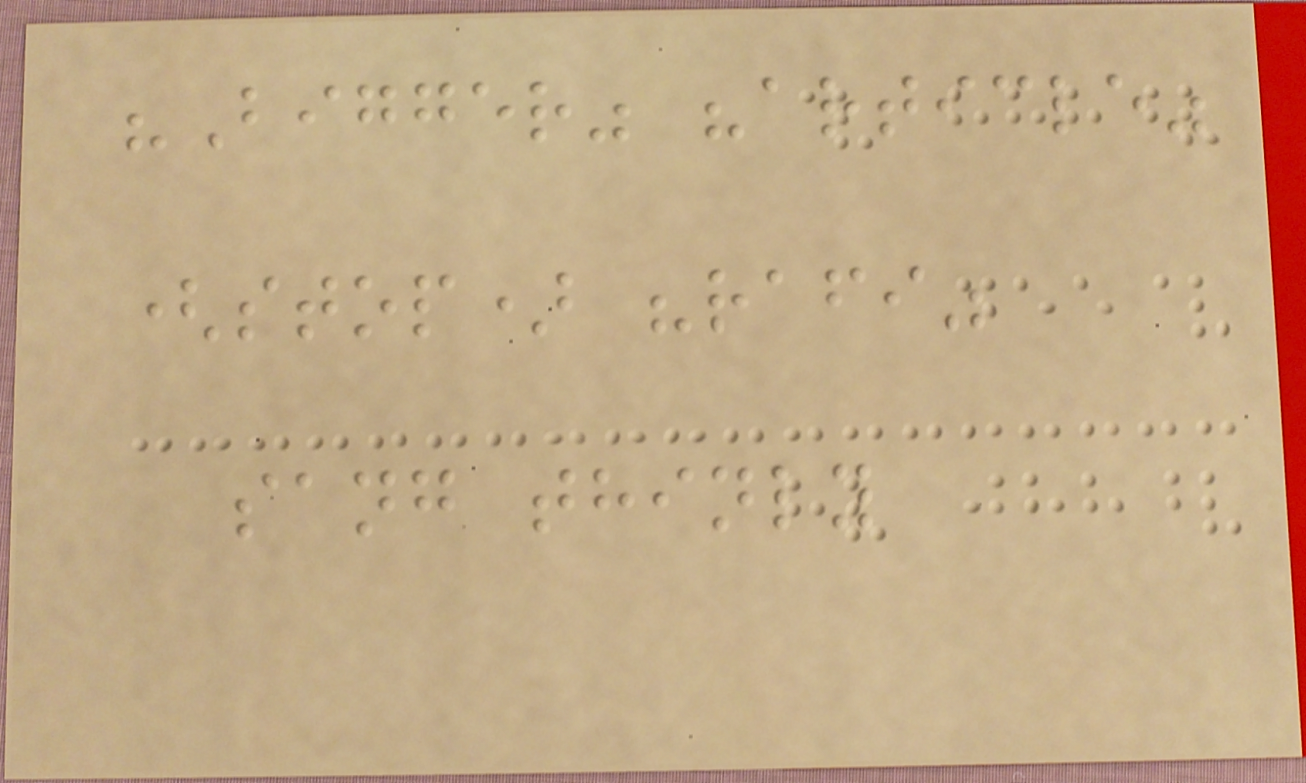"Bigger" "article"
(stop) "rafi"
sang thinly
